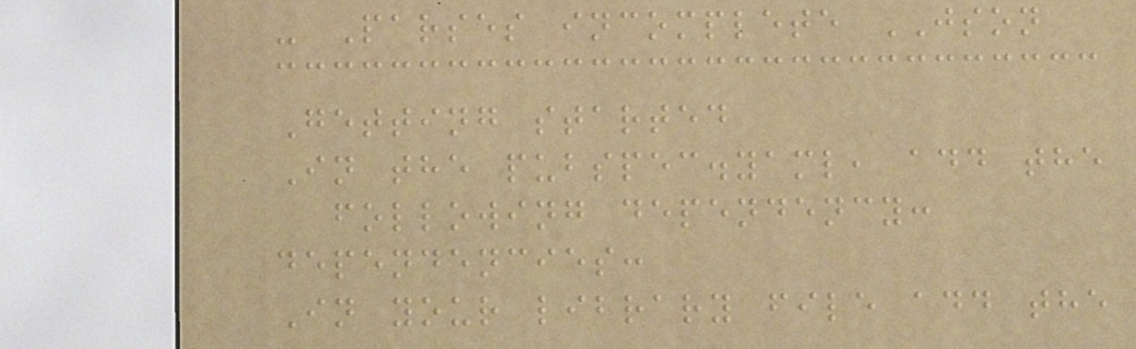- Parses incomplete JSON
Getting started
In the pubspec.yaml, add the
following dependency:
dependencies:
In your library file add the
